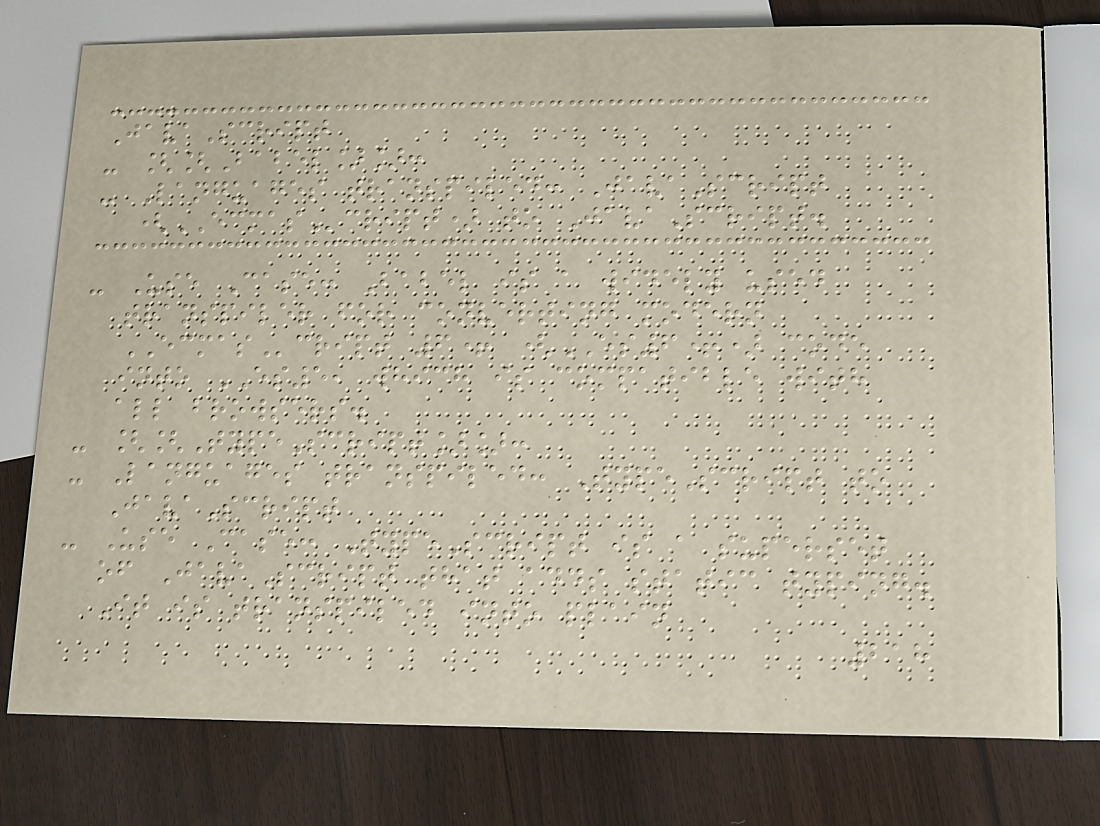JavaScript
- [[Babel]]:
- Languages transpiled: JavaScript
(ECMAScript) to JavaScript.
- Use Case: Babel is a widely used
transpiler for converting modern
ECMAScript 6+ (ES6+) code
into ES5, which is compatible with
all browsers.
- [[TypeScript]]:
- Languages transpiled: TypeScript to
JavaScript
- Use Case: TypeScript is a superset
of JavaScript that adds static typing.
It is transpiled into plain
218
